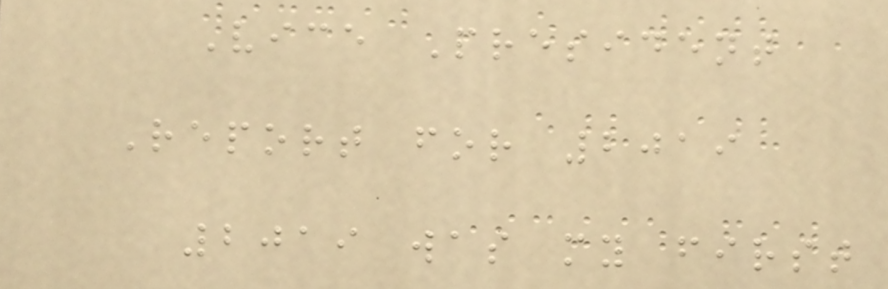Vice President
Report for 2019
2019 was my first
